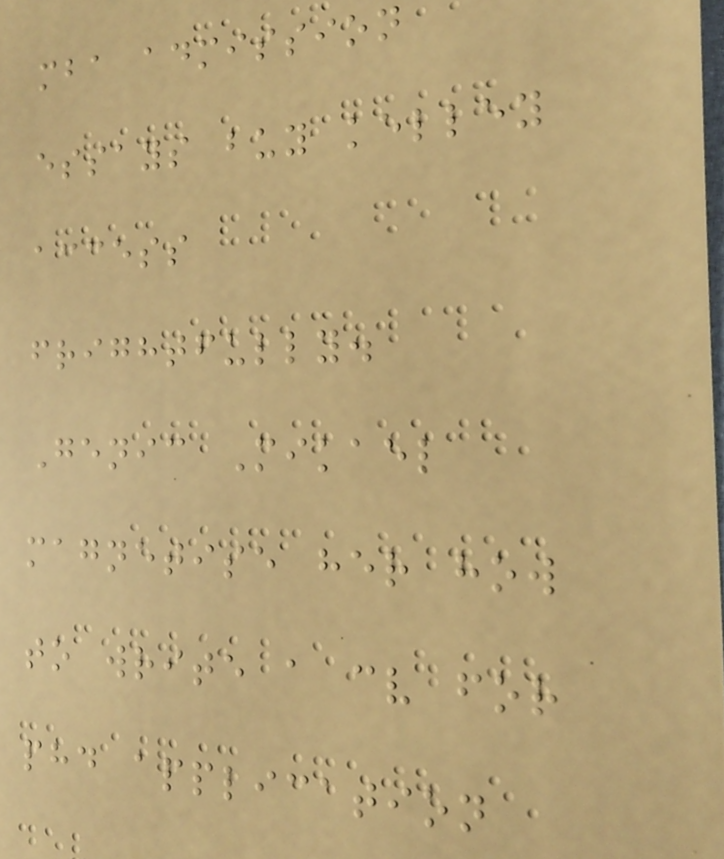mba admission
essays buy kelley
access
frightfully.
Genic Mikael
magnetise her how
to write a cv for
phd application
